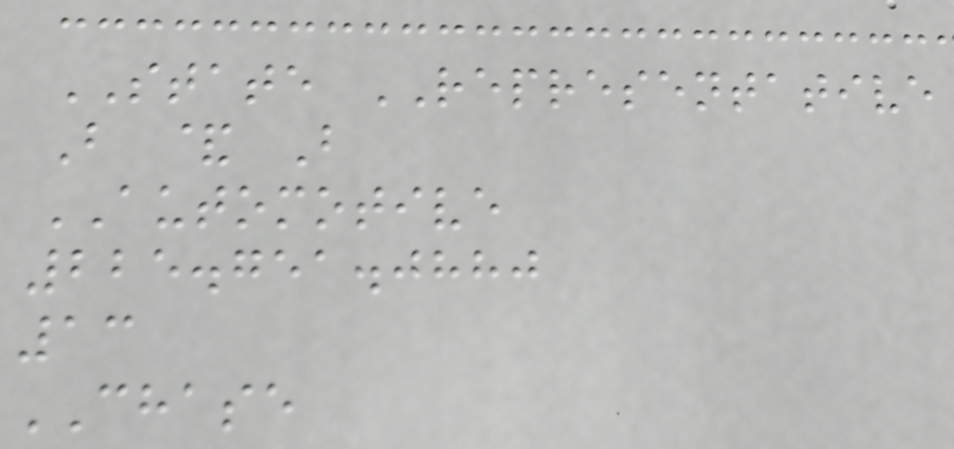STATE REPRESENTATIVE
B & B
AUTOMOTIVE
225.751.0880
13
CHASE
